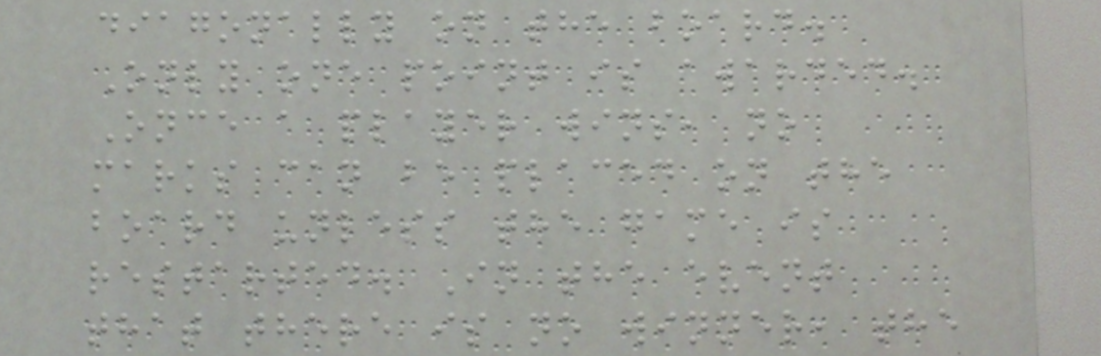diagonally on the board.
Only one point is awarded.
Once a player wins, no
marks can be placed on the
board unless the game is
restarted. In the event
that there is no winner, the
